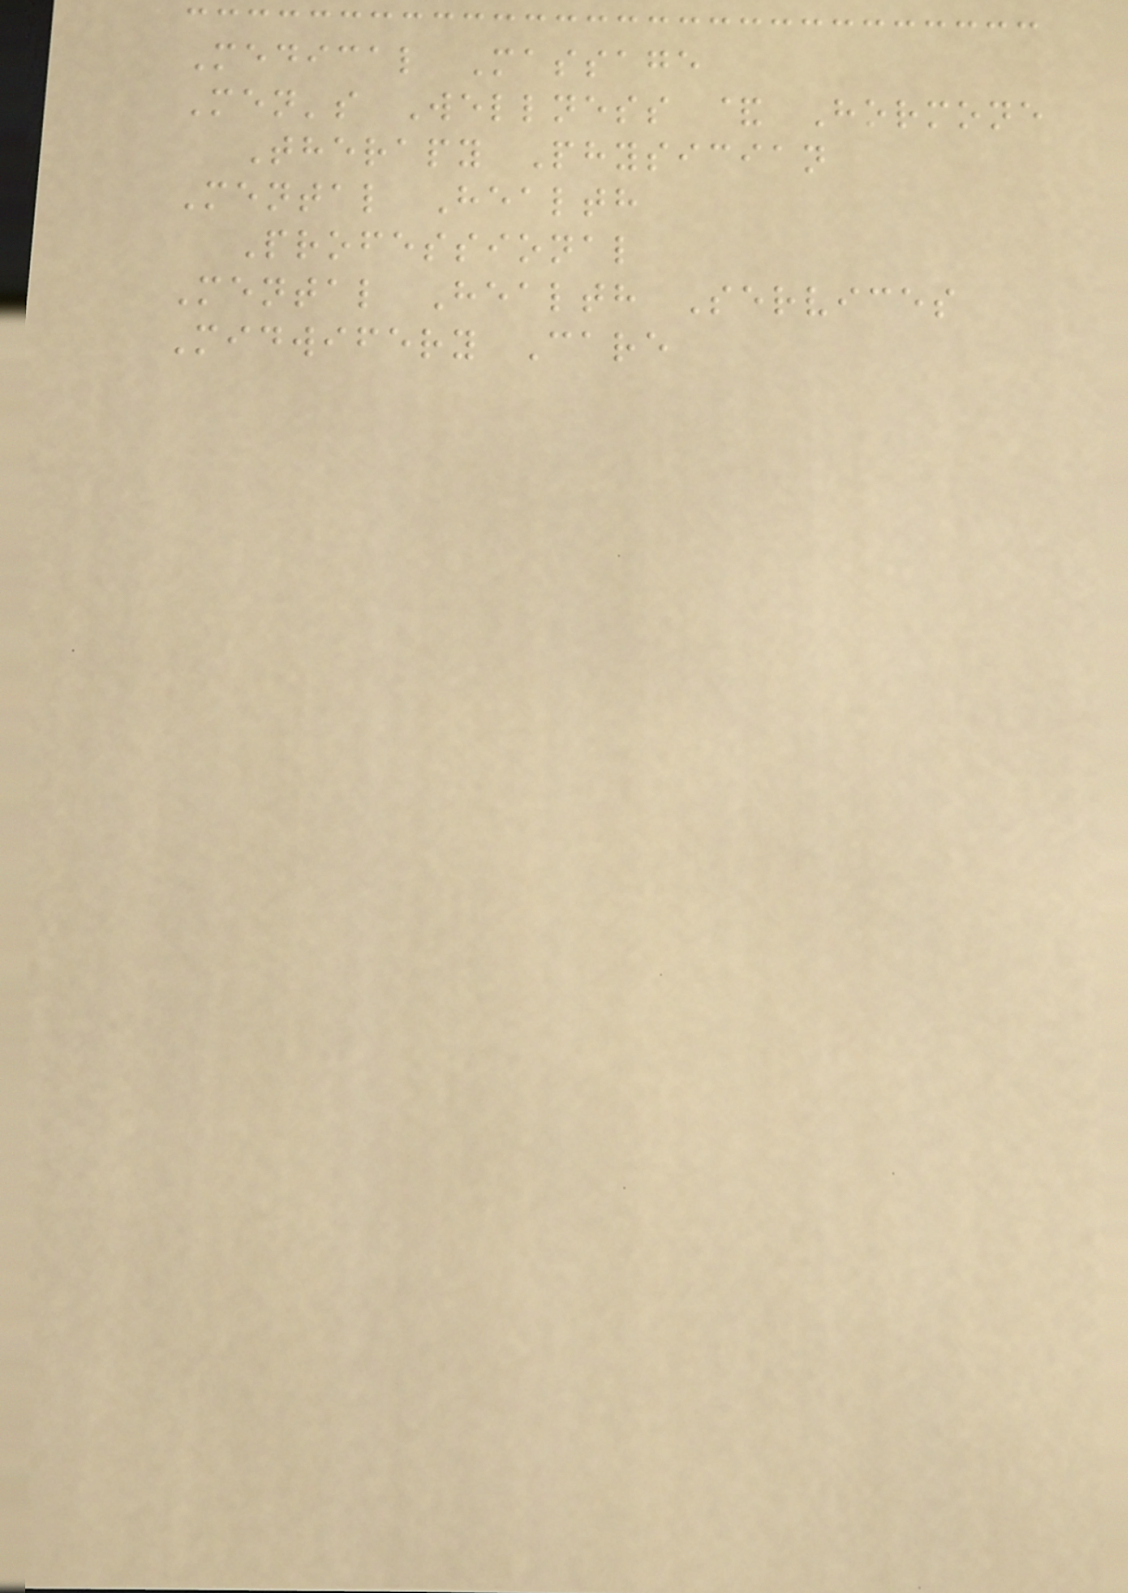Medical Massage
Men's Wellness & Hormone
Therapy Physician
Mental Health
Professional
Mental Health Services
Midwifery Care
